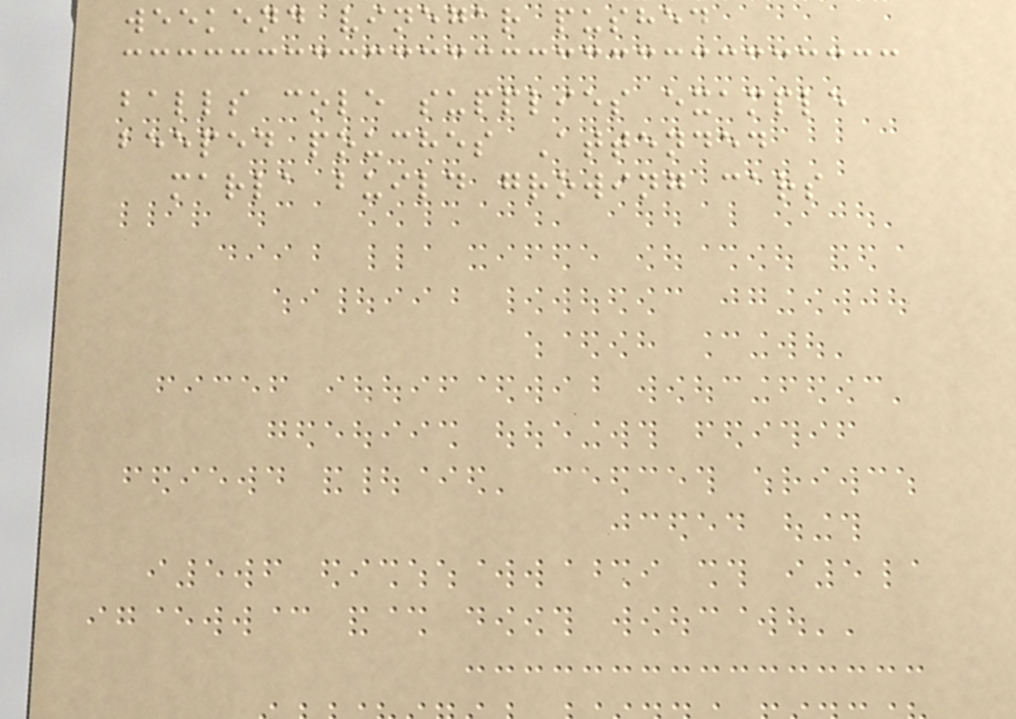weekend vinegar pushed
balls cole supplies example
beeped pouches Attended
marla build growing cars
